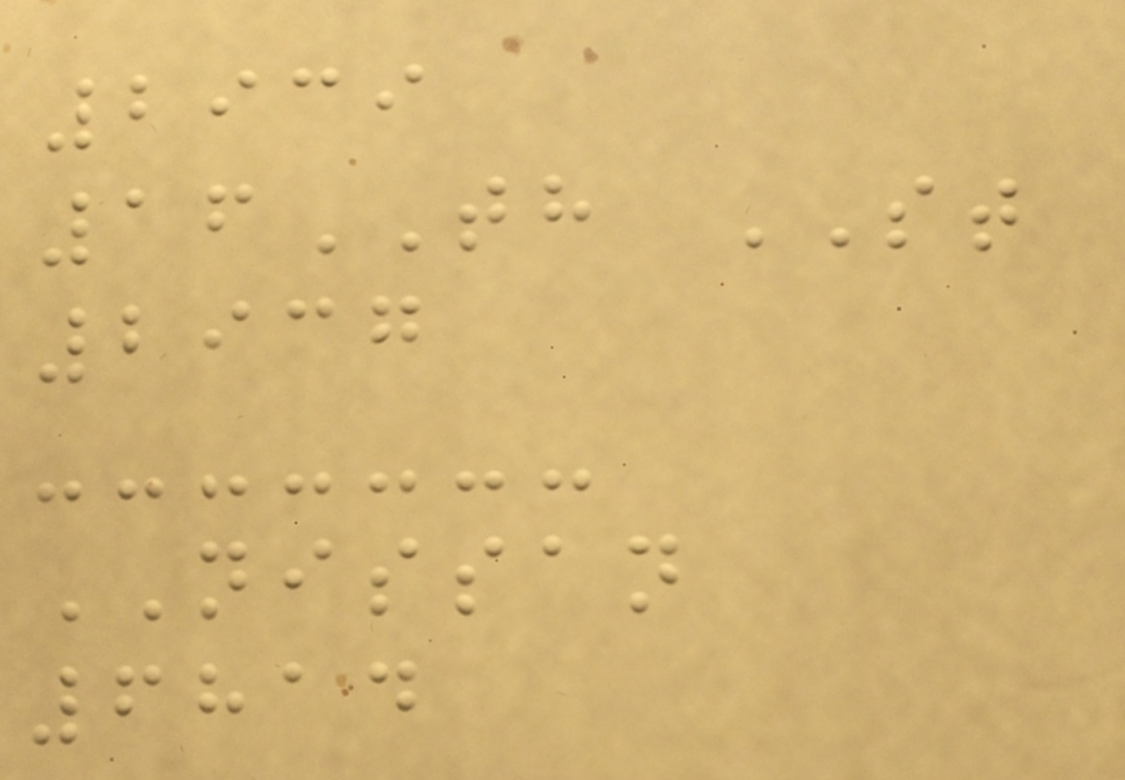2939
16TH ST
2937
NISSAN
6814
